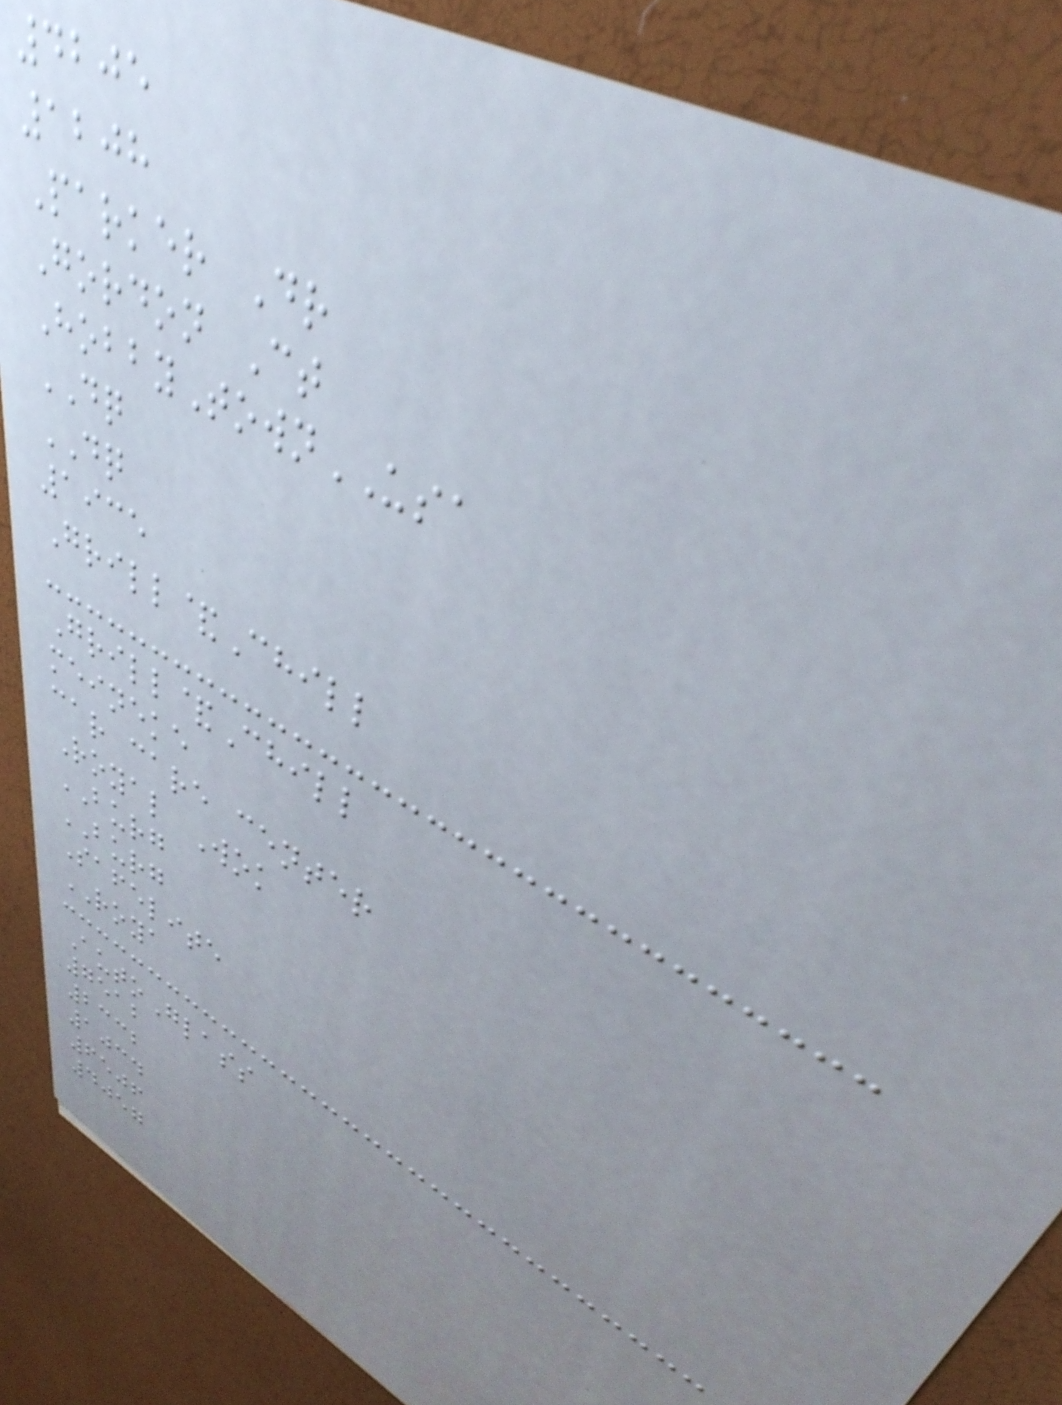4205
1208
Parker Dr
Gordon Ct
HobbyTownUSA
DQ
DQ
1935
Grill&Chill
Grill&Chill
meineke
car care center
Royal Wok
BURG
BURG
Safelite
ROYA
AutoGlass
7512
2332
1034
6506
4057
